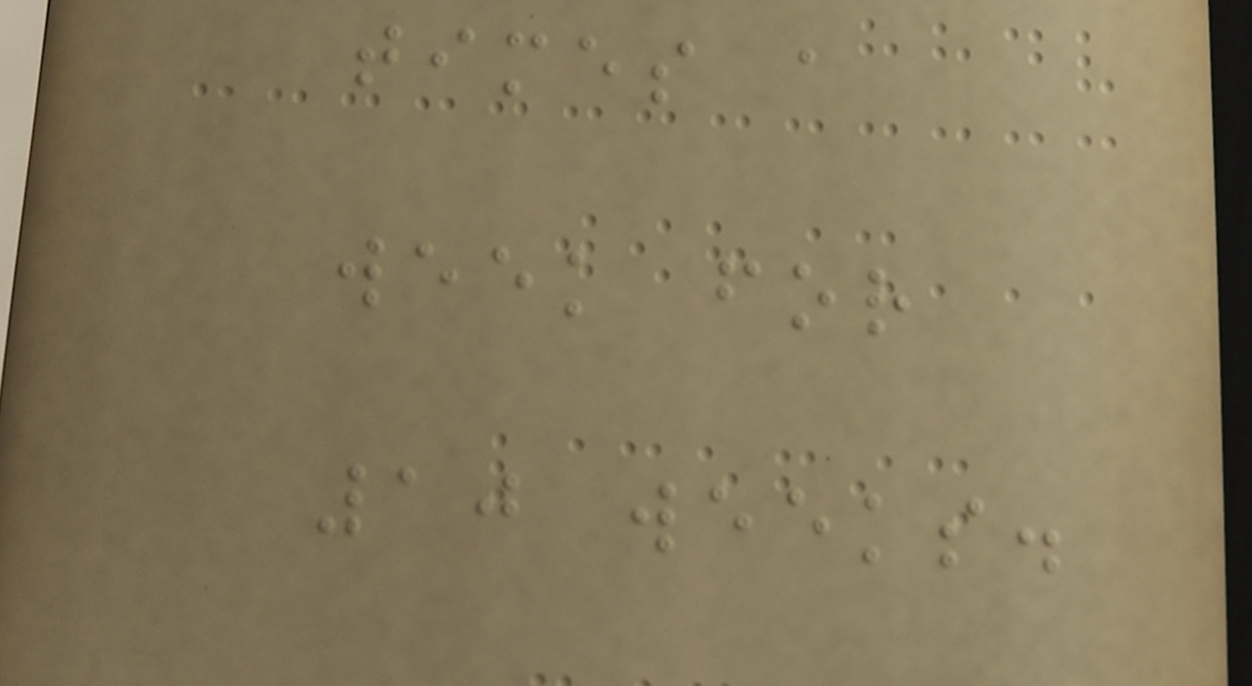times a
week for
10 weeks.
